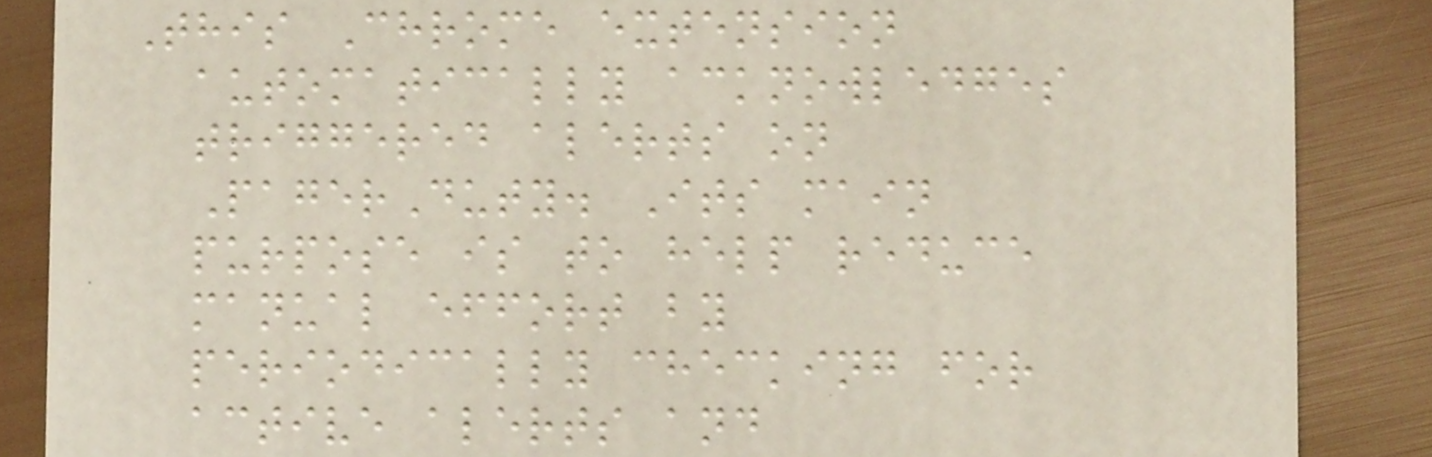This Chrome extension
automatically acknowledges
triggered alerts on
PagerDuty. Its main
purpose is to help reduce
manual effort by
periodically checking for
active alerts and
